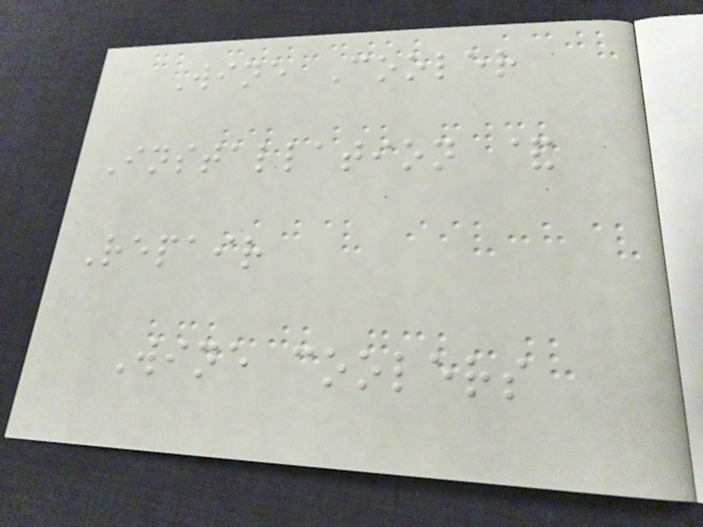Wine Cooler
Installation &
Repair
Wine coolers
